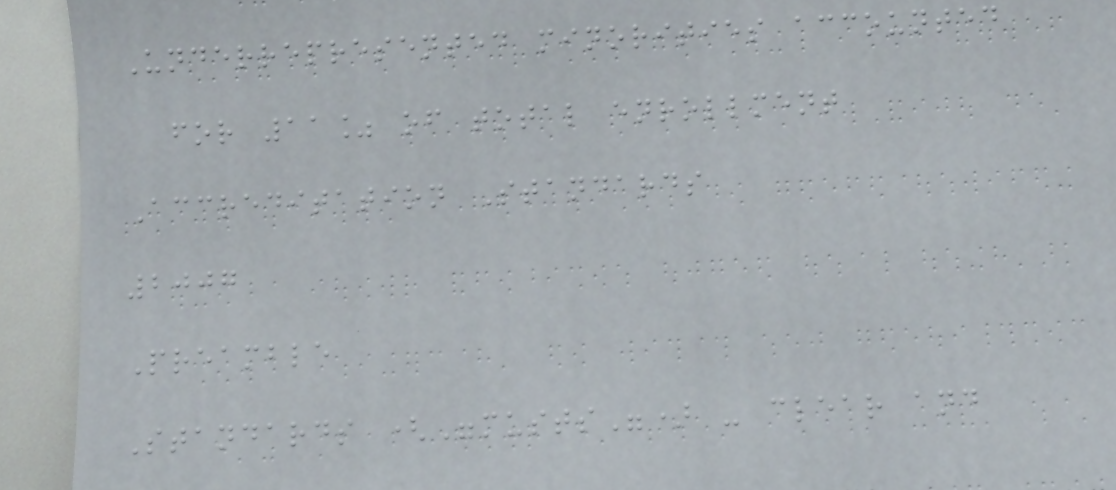Underrepresented minorities accounted
for 11% of total enrollment
Accreditation Standards
2007
Preamble
Standards ("musts") - clear and
